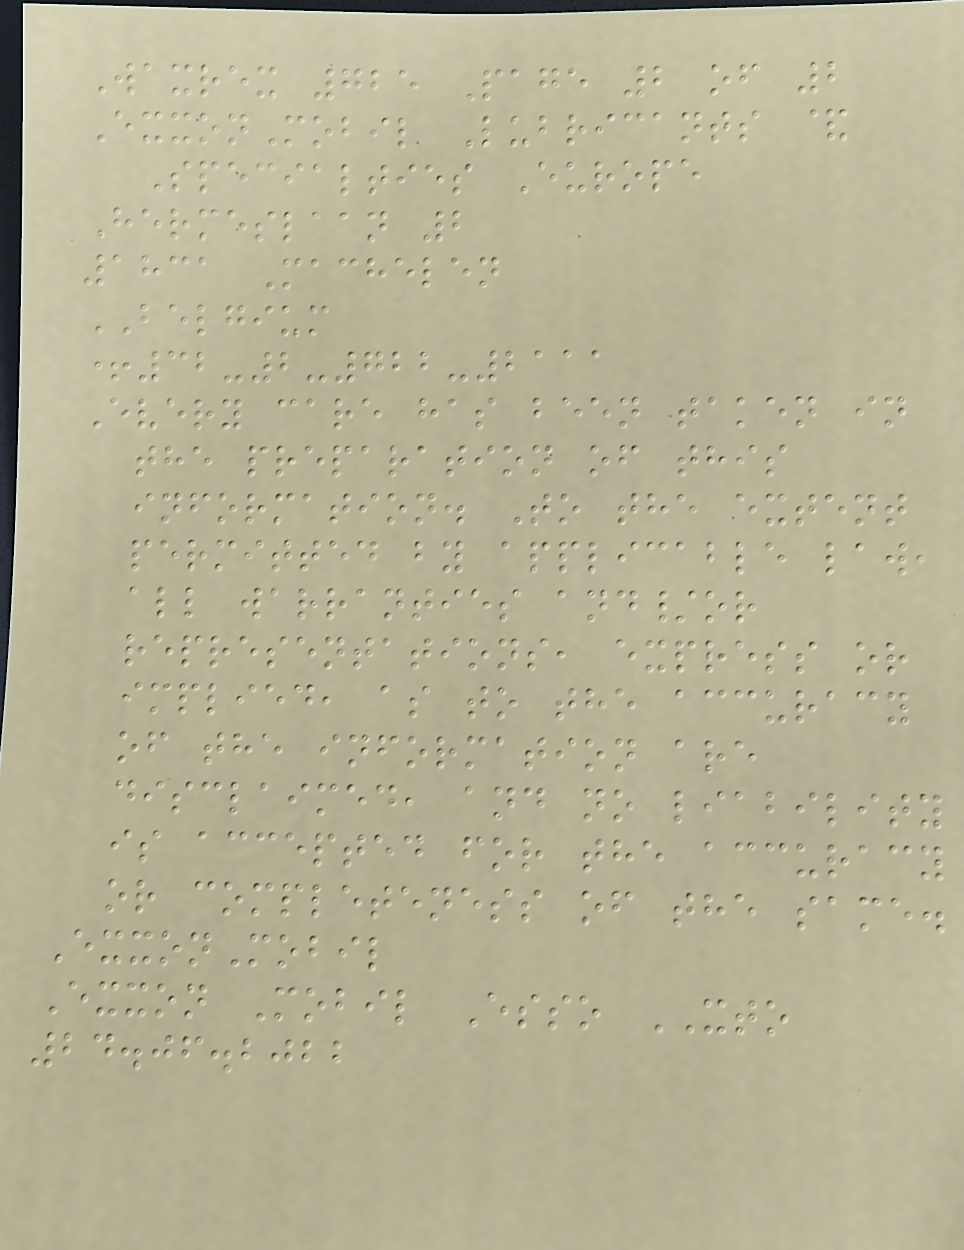Waxrex 725 Page 2 of 2
ExxonMobil Lubricants &
Specialties Europe
Hermeslaan 2
1831 Machelen
BELGIUM
+32-2-722-2111
Every care has been taken in
the preparation of this
information. To the extent
permitted by applicable law,
all warranties and/or
representations, express or
implied, as to the accuracy
of the information are
disclaimed, and no liability
is accepted for the accuracy
or completeness of the same.
ExxonMobil
Exxon Mobil Esso XTO
24.06.2022
